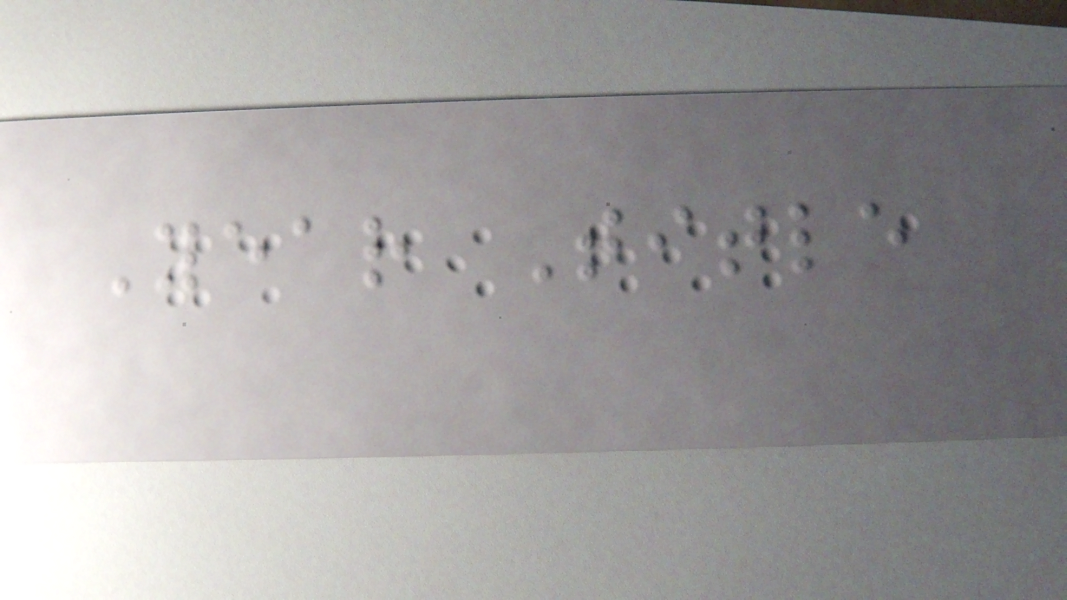Year Title
